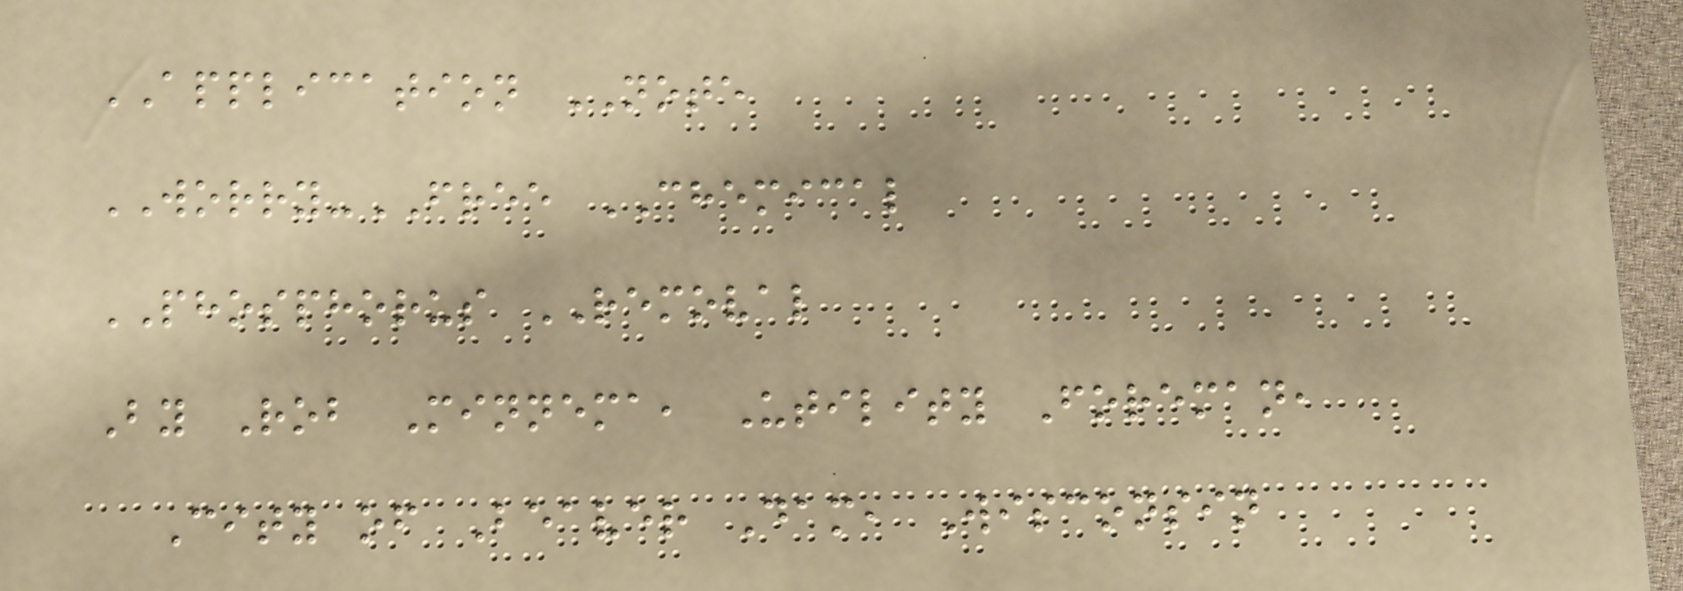APPLICATION NOTE
WORRY-FREE CHEMICAL
PHOSPHORUS REMOVAL
By Rob Minnema, Utility Foreman,
City of Beaver Dam, Wisconsin
